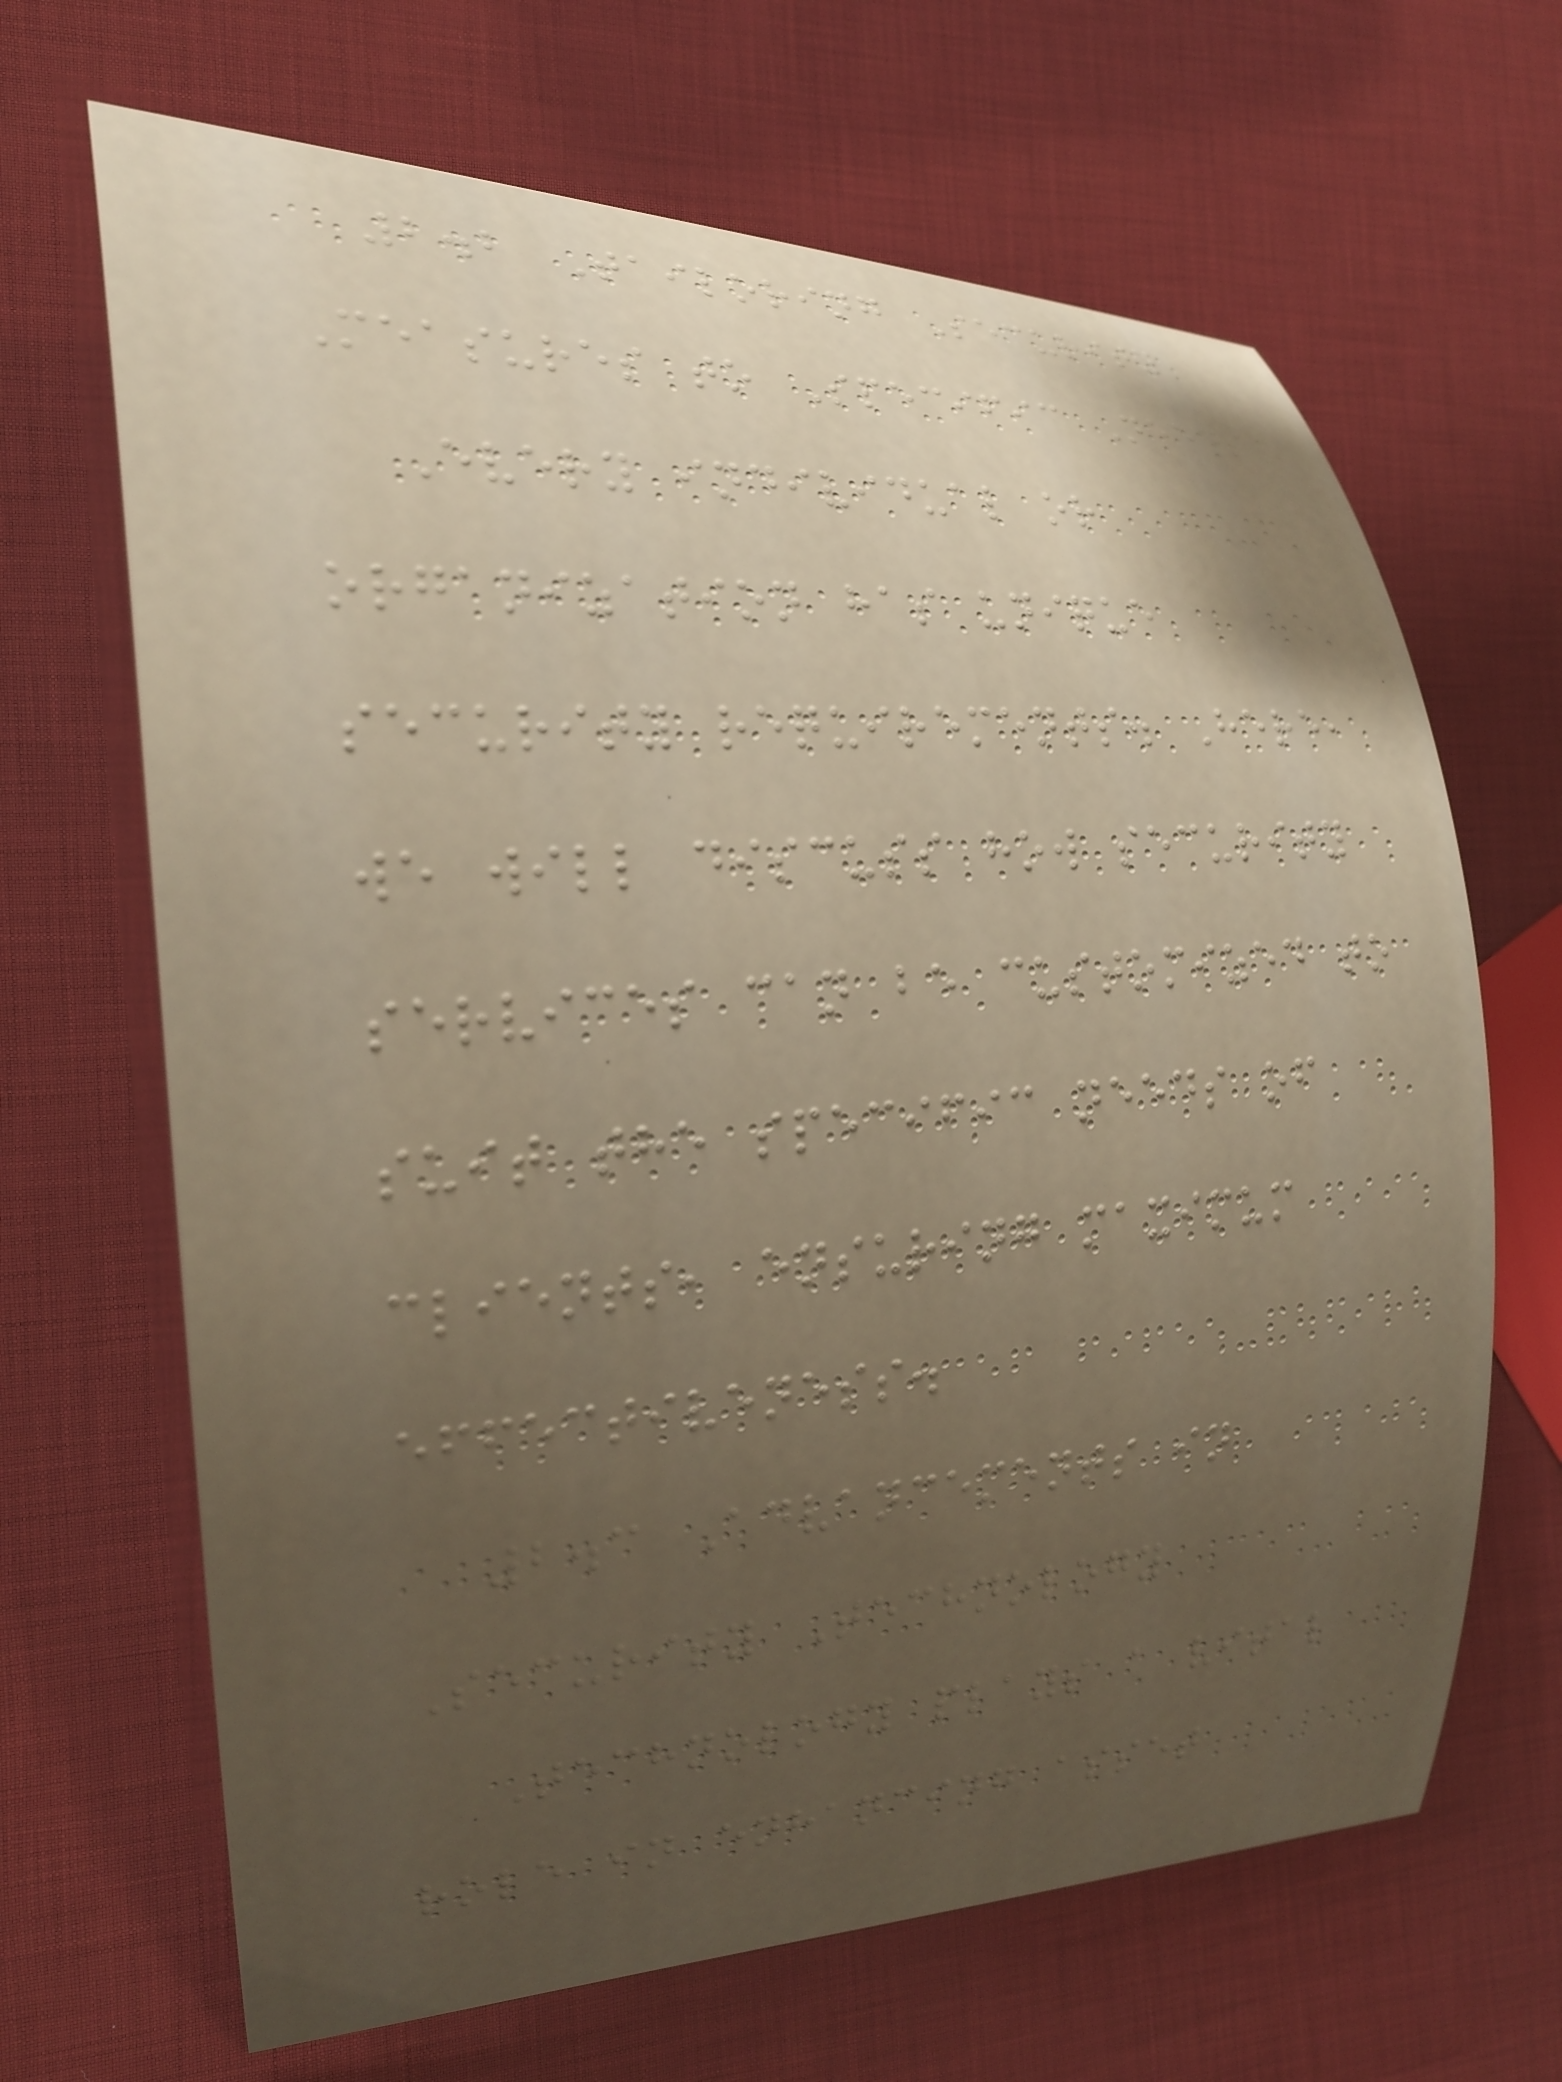2.2 Tailoring Security
Measures to Specific Needs
Every individual or
organization has unique
security requirements. Here,
we will discuss how security
services can be customized to
suit the specific needs of
clients, ensuring maximum
effectiveness.
2.3 Advancements in
Security Technology
Technology plays a vital
role in enhancing asset
